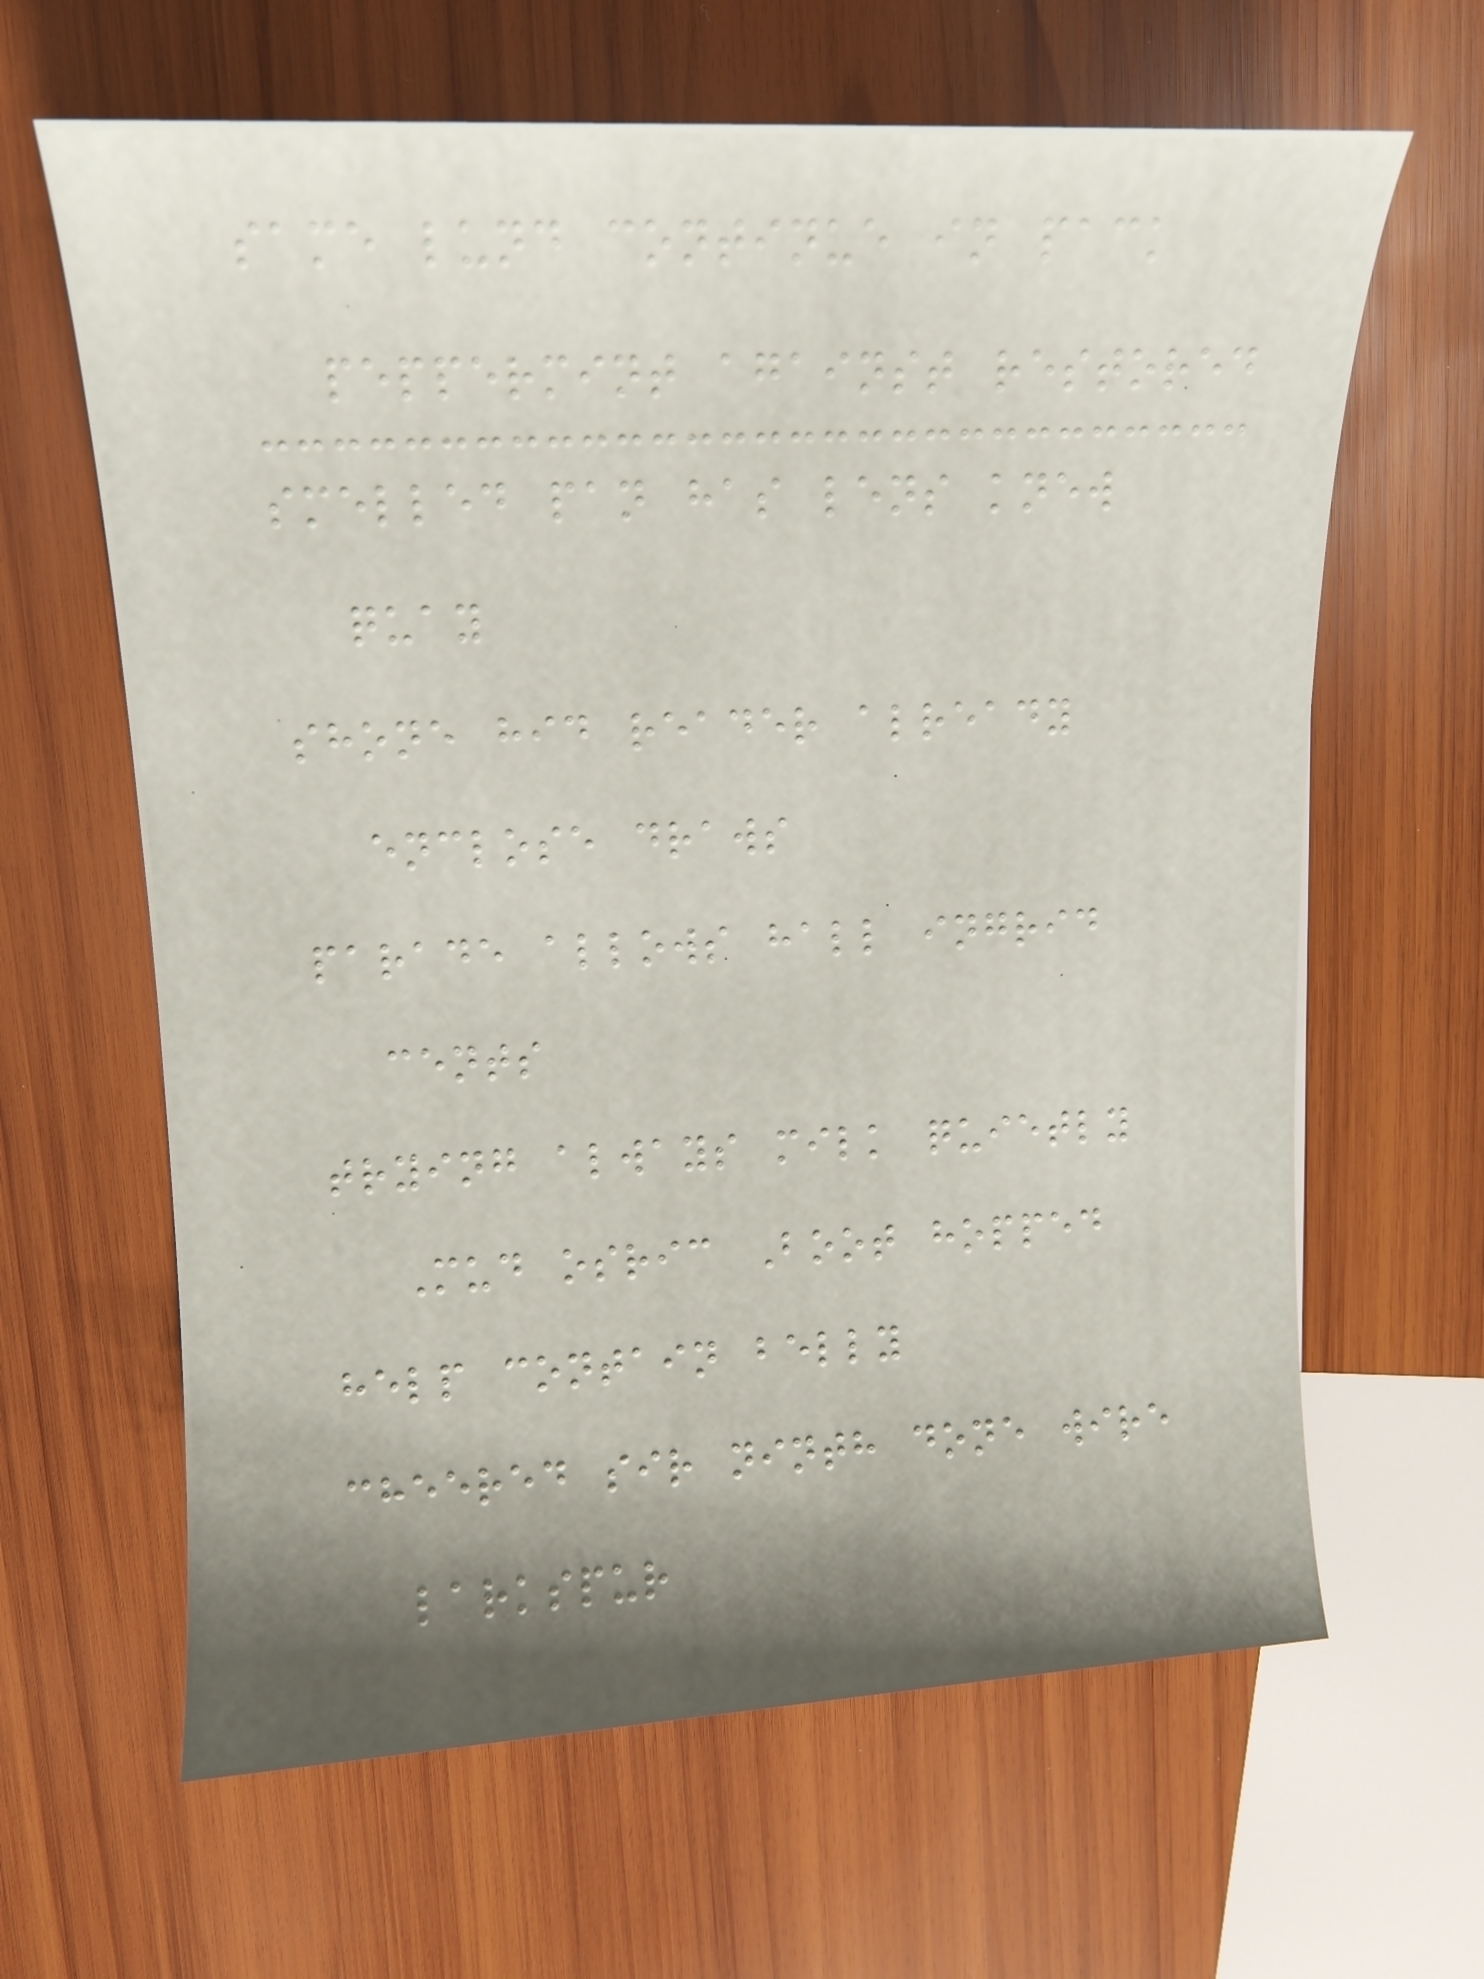same lund continue in pack
peppermint against restored
smelled pan has lens knew
quay
shone hid reader already
enclose draws
parade allows hall ingrid
cents
trying always milk quietly
Mud osric Boot hopped
help contain belly
cheered sir ninth done wire
larkspur
